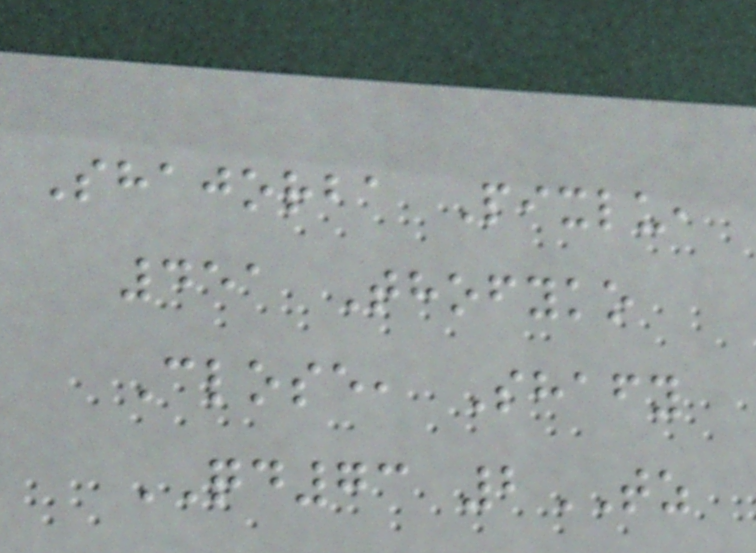Shajorba Pixlu,
451 Thofyko
Close, Shafy
QD73 2TZ
